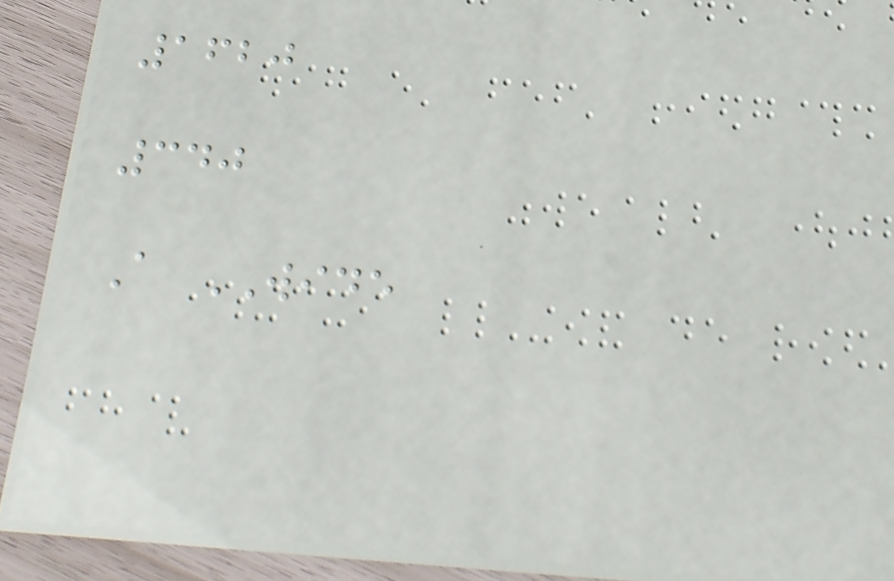1620
340
A WIDE
